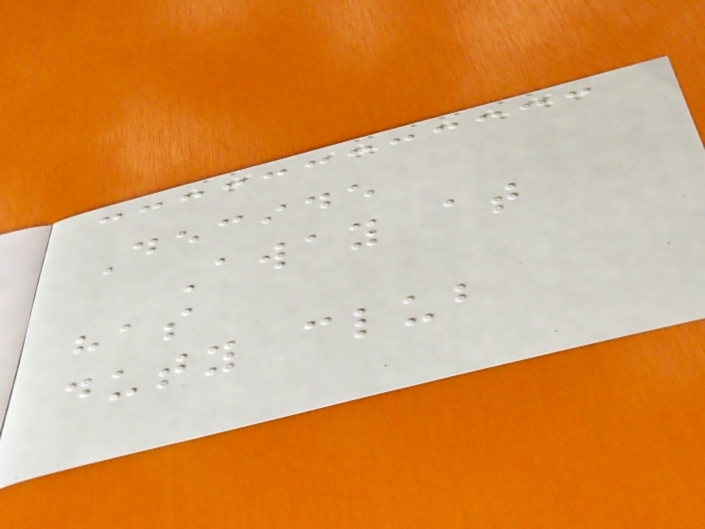Decide
Away at
has
duty club
